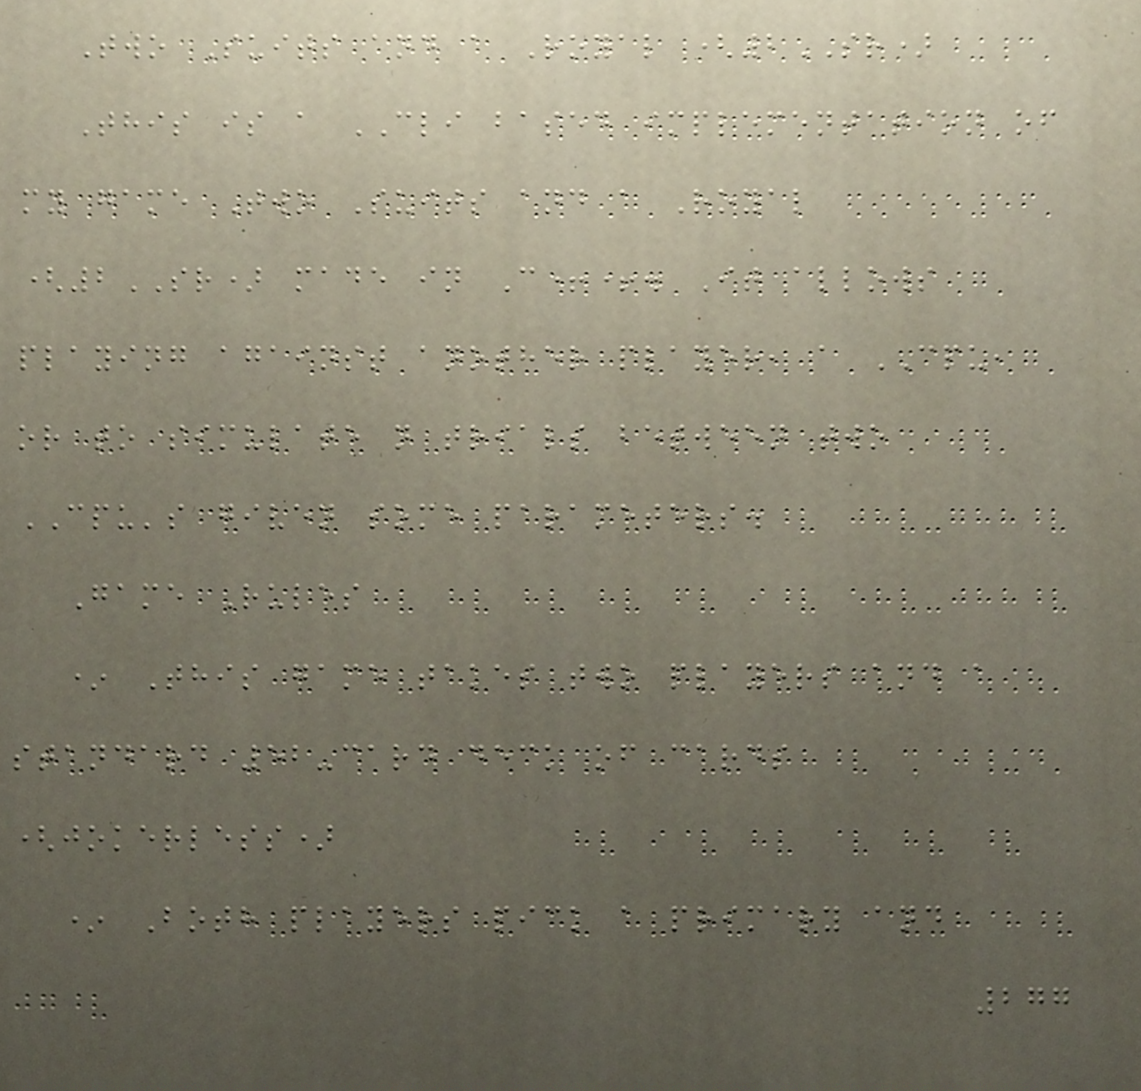Two Suits and a Royal (2SR)
This is a CLI based implementation of
my game Two Suits and a Royal
(2SR) made in C++. It allows
playing against another player, a CPU,
or to simulate n trials between two
CPU's given some parameters.
Game Rules
* This game takes two players and a
standard 52-card deck of cards
(jokerless)
* Both players pick a primary and
277
